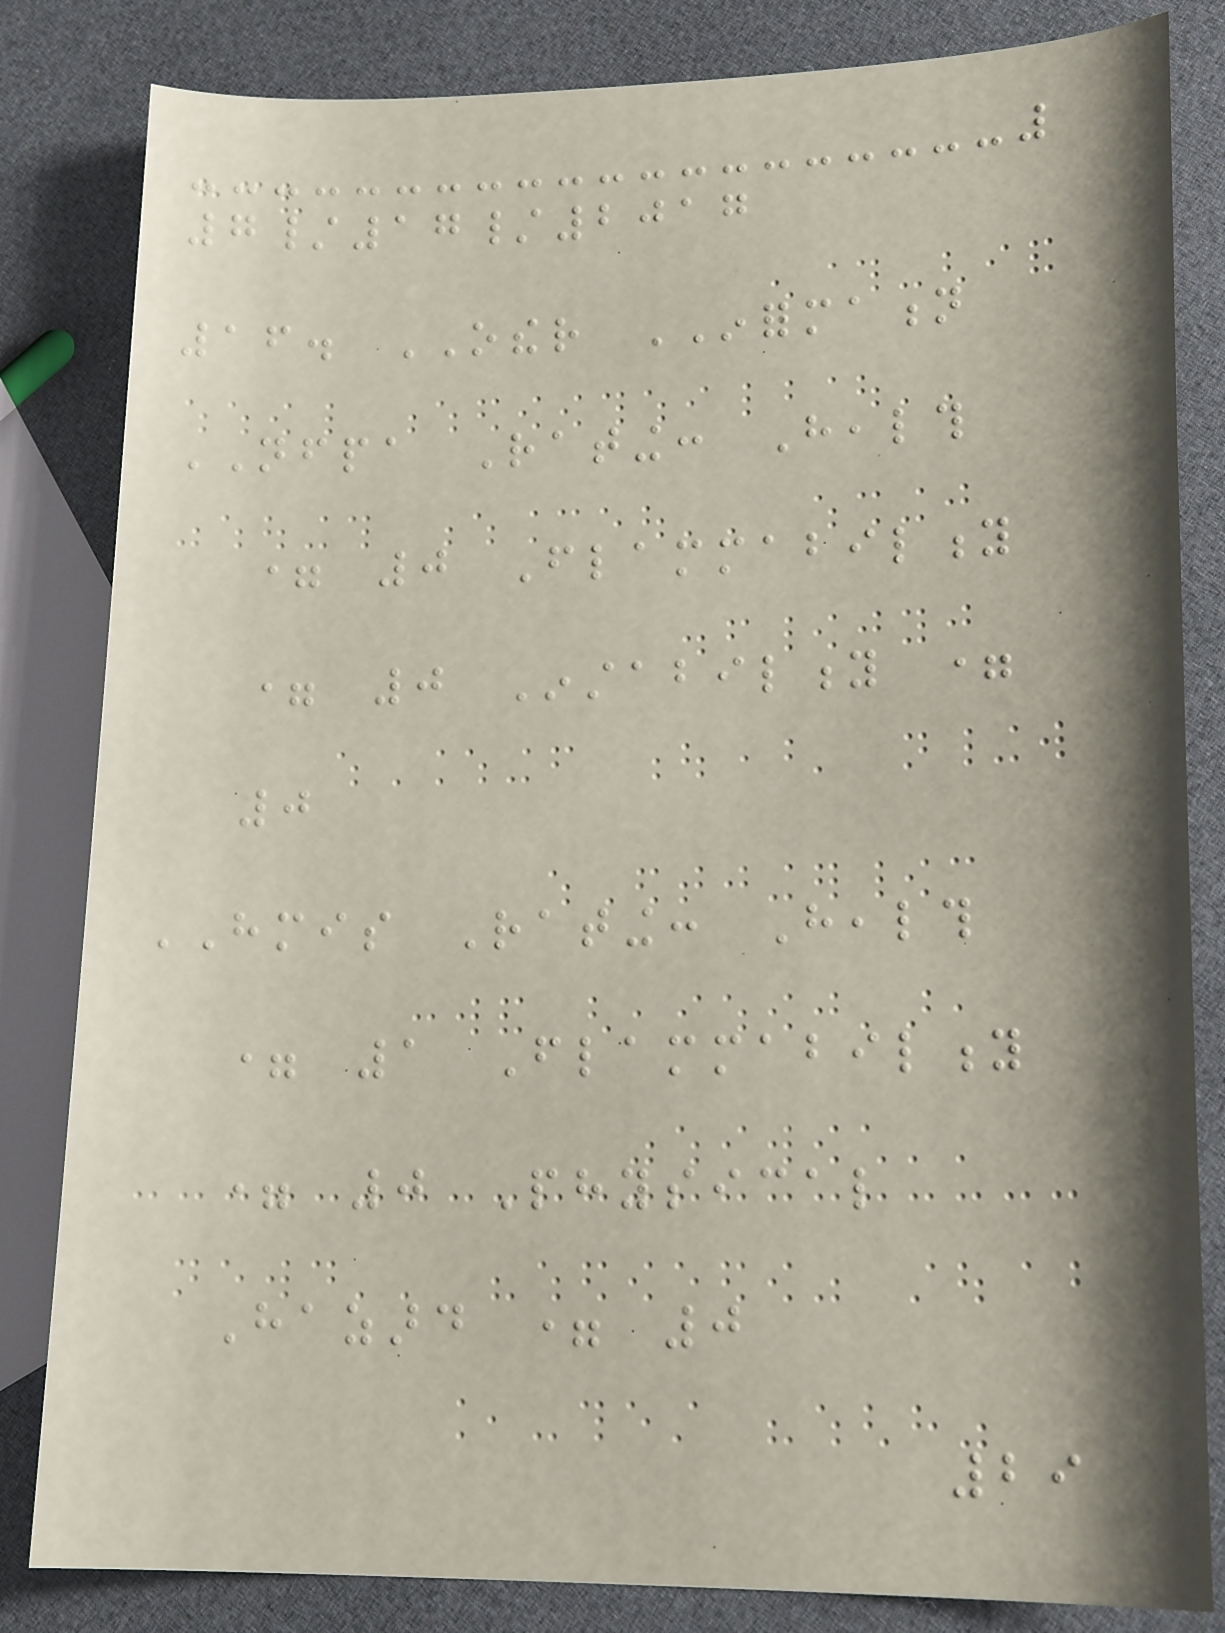7/17/2017
16. OTHER INFORMATION
NFPA Rating: Health
= 0 Flammability
= 0 Instability =
0
HMIS Rating: Health
= 1 Flammability
= 0 Physical
Hazard = 0
29
